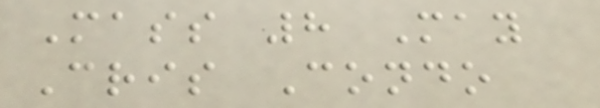Mass 8 May
Cris Condo
